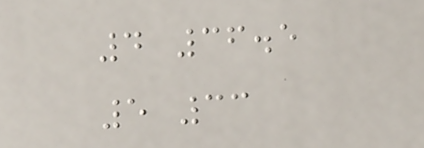4 36.5
5 33
